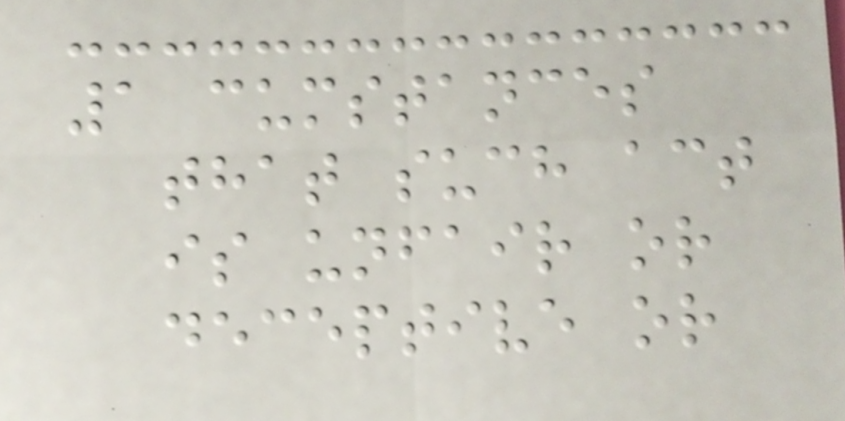1 cumstances
that such act
is unfair or
deceptive or
